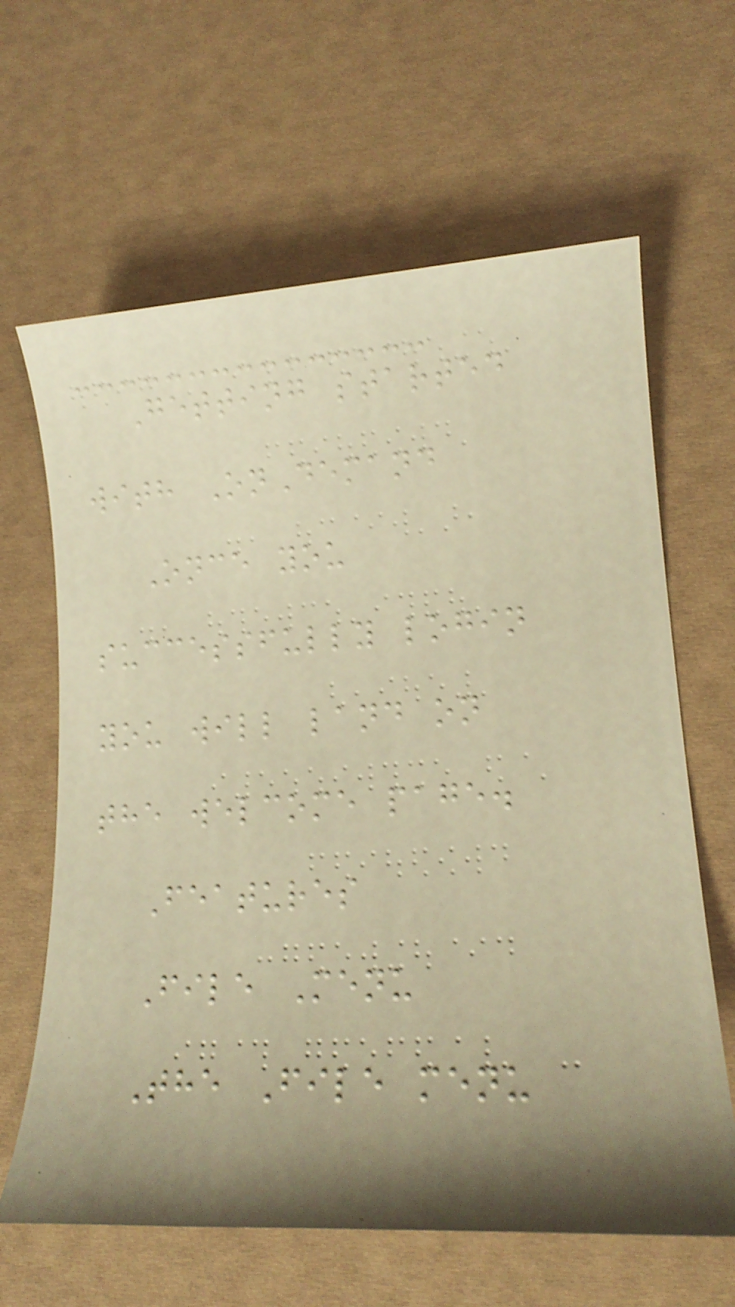Getting started
with OnDemand
Once you
successfully login
you will land on
the welcome page.
Features
File Menu
The File menu
